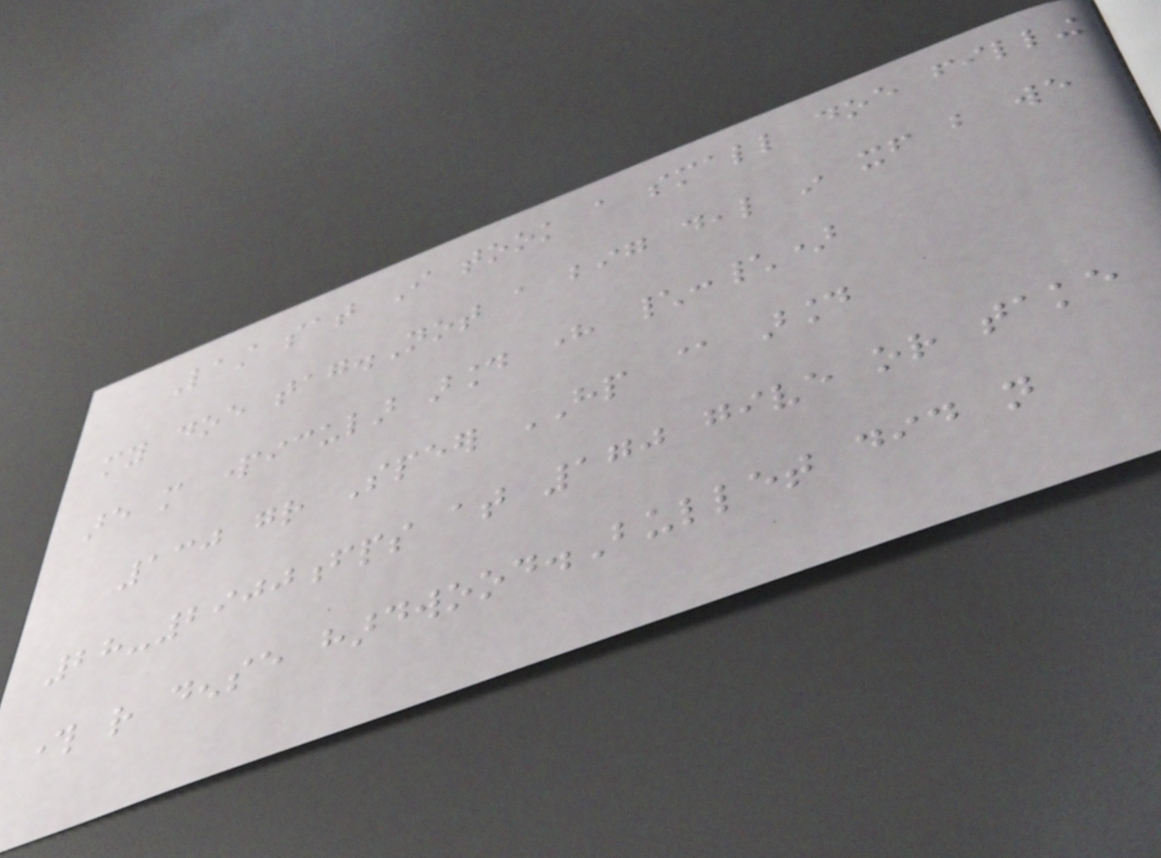Last sat I took a small doe filling
my doe tag.Not a big deal in itself but we
are more particular around here \:\)
130 gr Speer HP @ around
28-2900fps at 170 give or take
through rather dense hardwood.Bullet did not
